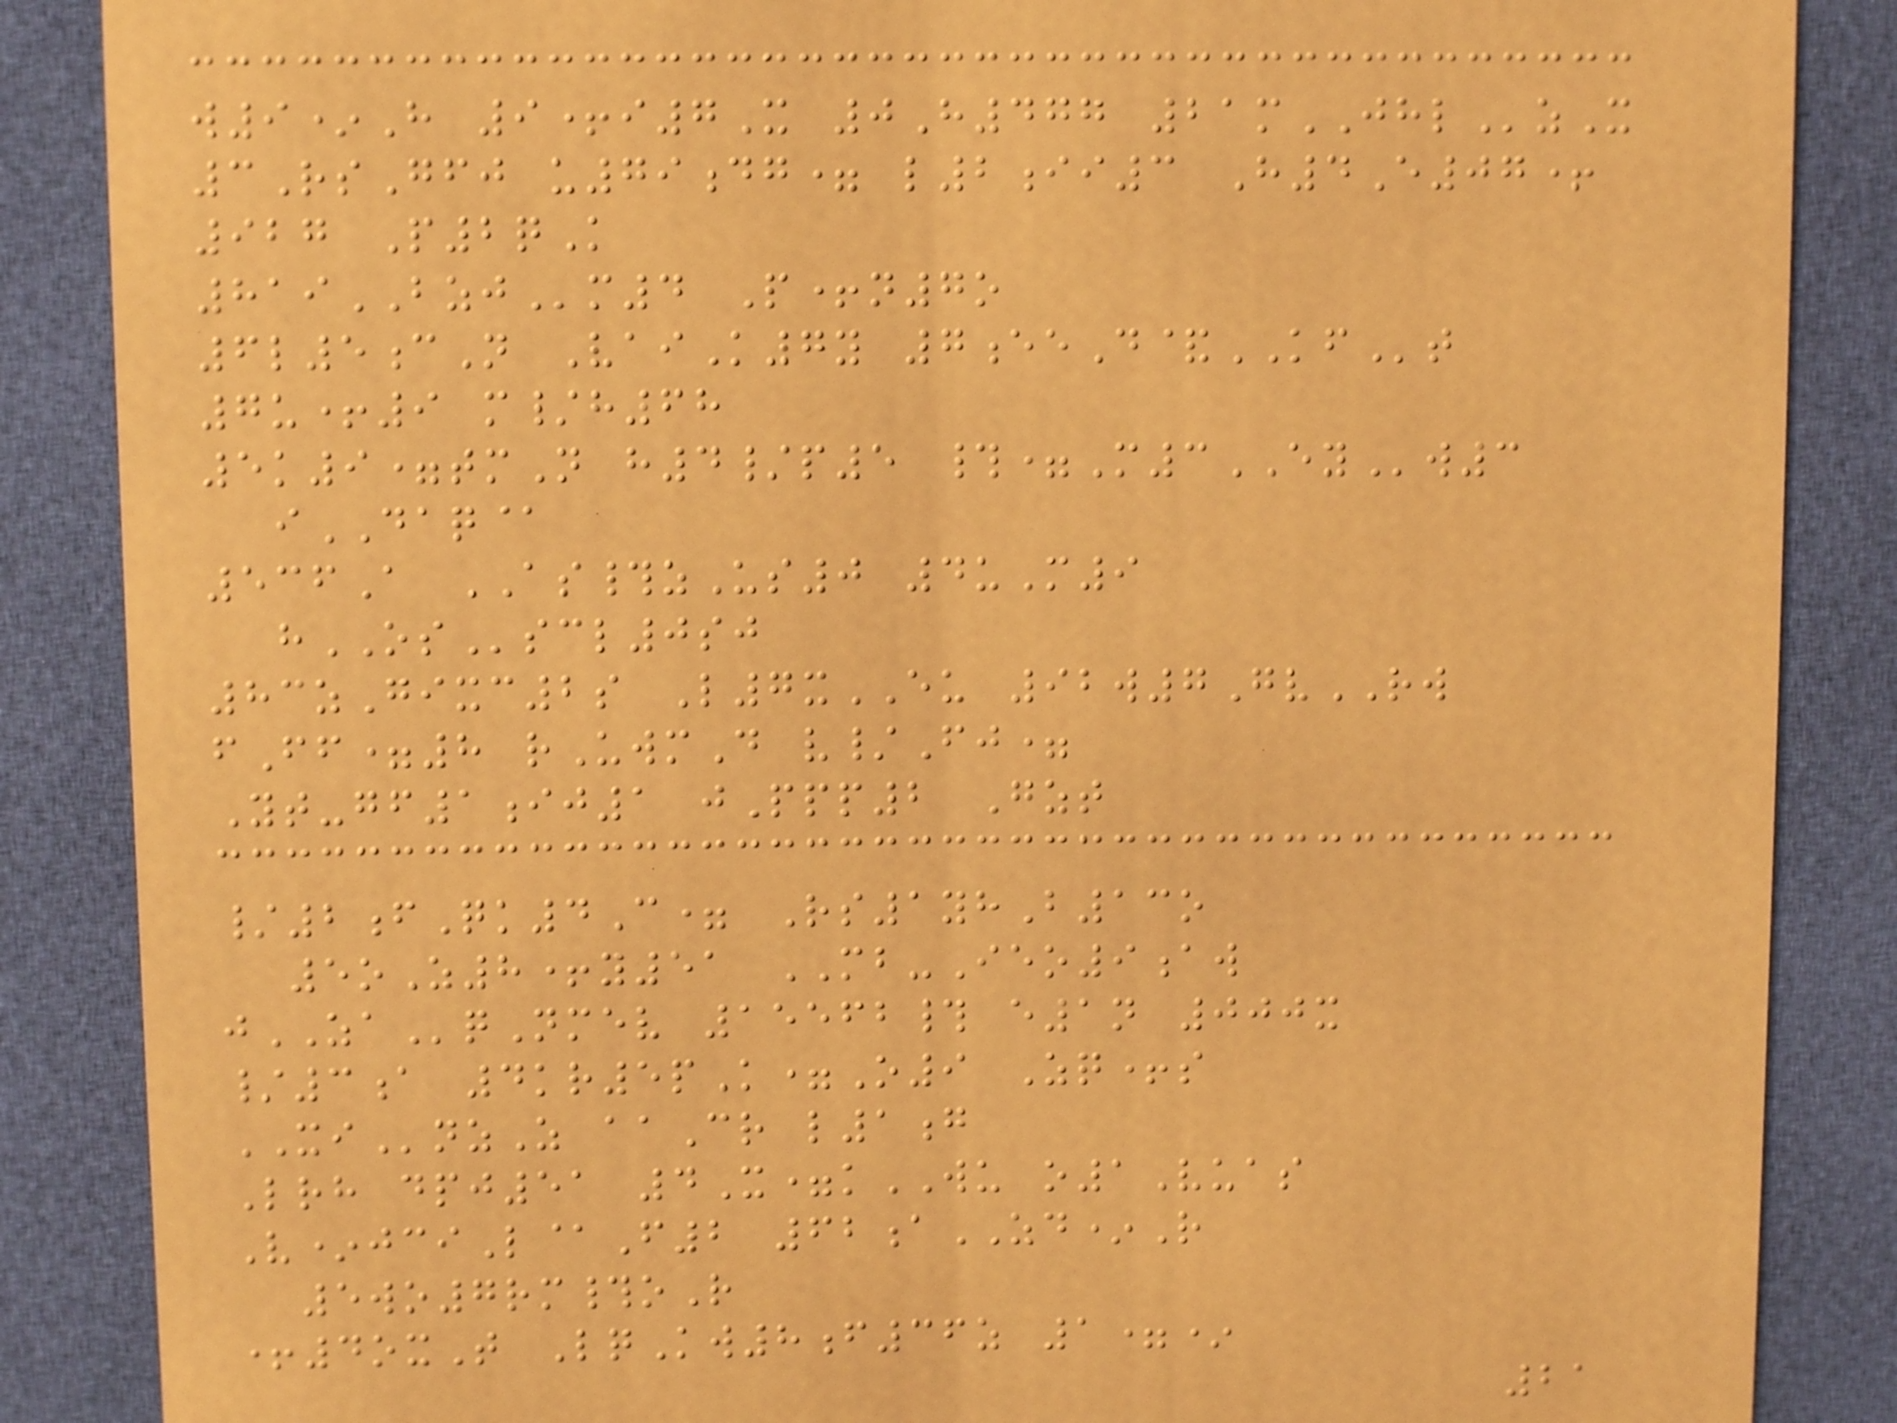w9*H 9+i7X 0H477 21mJHLzX
3RsGfj u79dg= l2ii3 H4E07+
927 P2qK
819BZJm4 P+n7o
6l5cN VaiK7y 7eeD&KFt
7u+9 m/h68
5k9=tmN h4/p5 #=M3EYw3
iDAQ@
536A AS#zUs0 4uM9
hOSscl0sj
83zGixc2s L7xEU 92w7GvRW
fFf=8 rUwmD v/Fj=
Yt-gf1ij1 jPpp2 Gzt
/2fQk4C= Rs1yhB13o
5oZ8+y51 MB-Ieo9aw
jZAqNmev 15562# e1n 000x
/3a 4kr5pK=O9 Zq+s
XInzZ aaCr l1g
Lrh dpj51 4X=kWU o1Vuas
V*jciL@F2 62aZD*R
5wo7rm#oR
+4oxT LqKw8f36z 1=*
21
